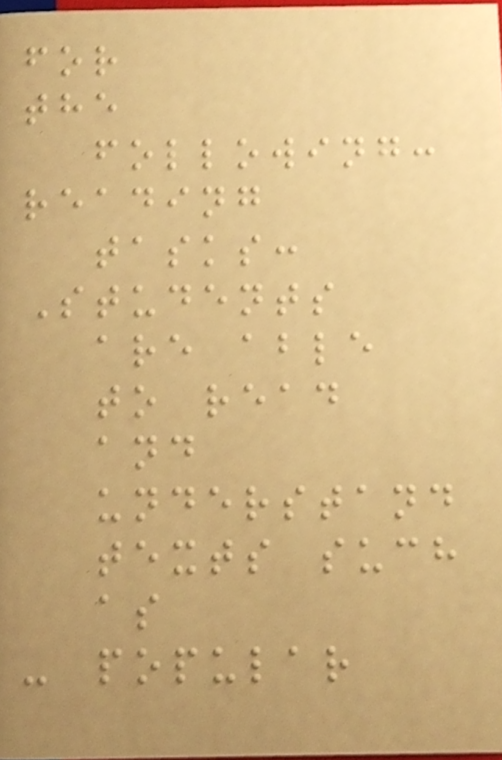for
the
following:
reading
tasks:
Students
are able
to read
and
understand
texts such
as
- popular
